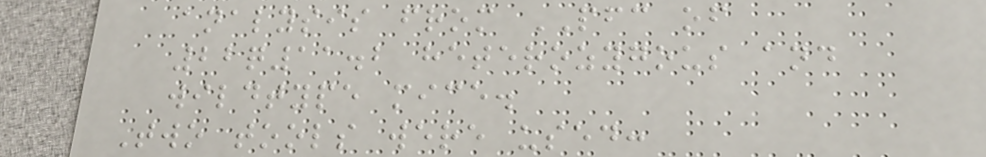analysis from PFC of
22q11.2 heterozygous and
wildtype mice.
Two tools were used:
